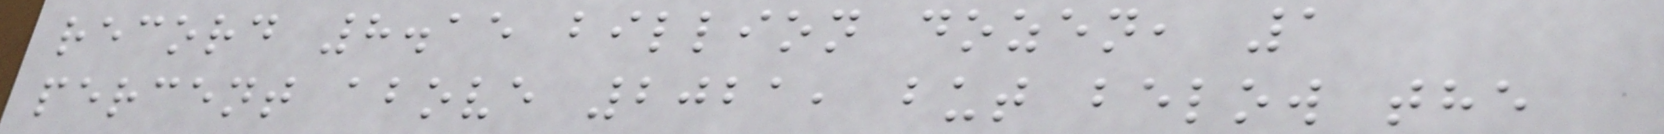record 8.15 billion dozen, 1
percent above 2021, but below the
